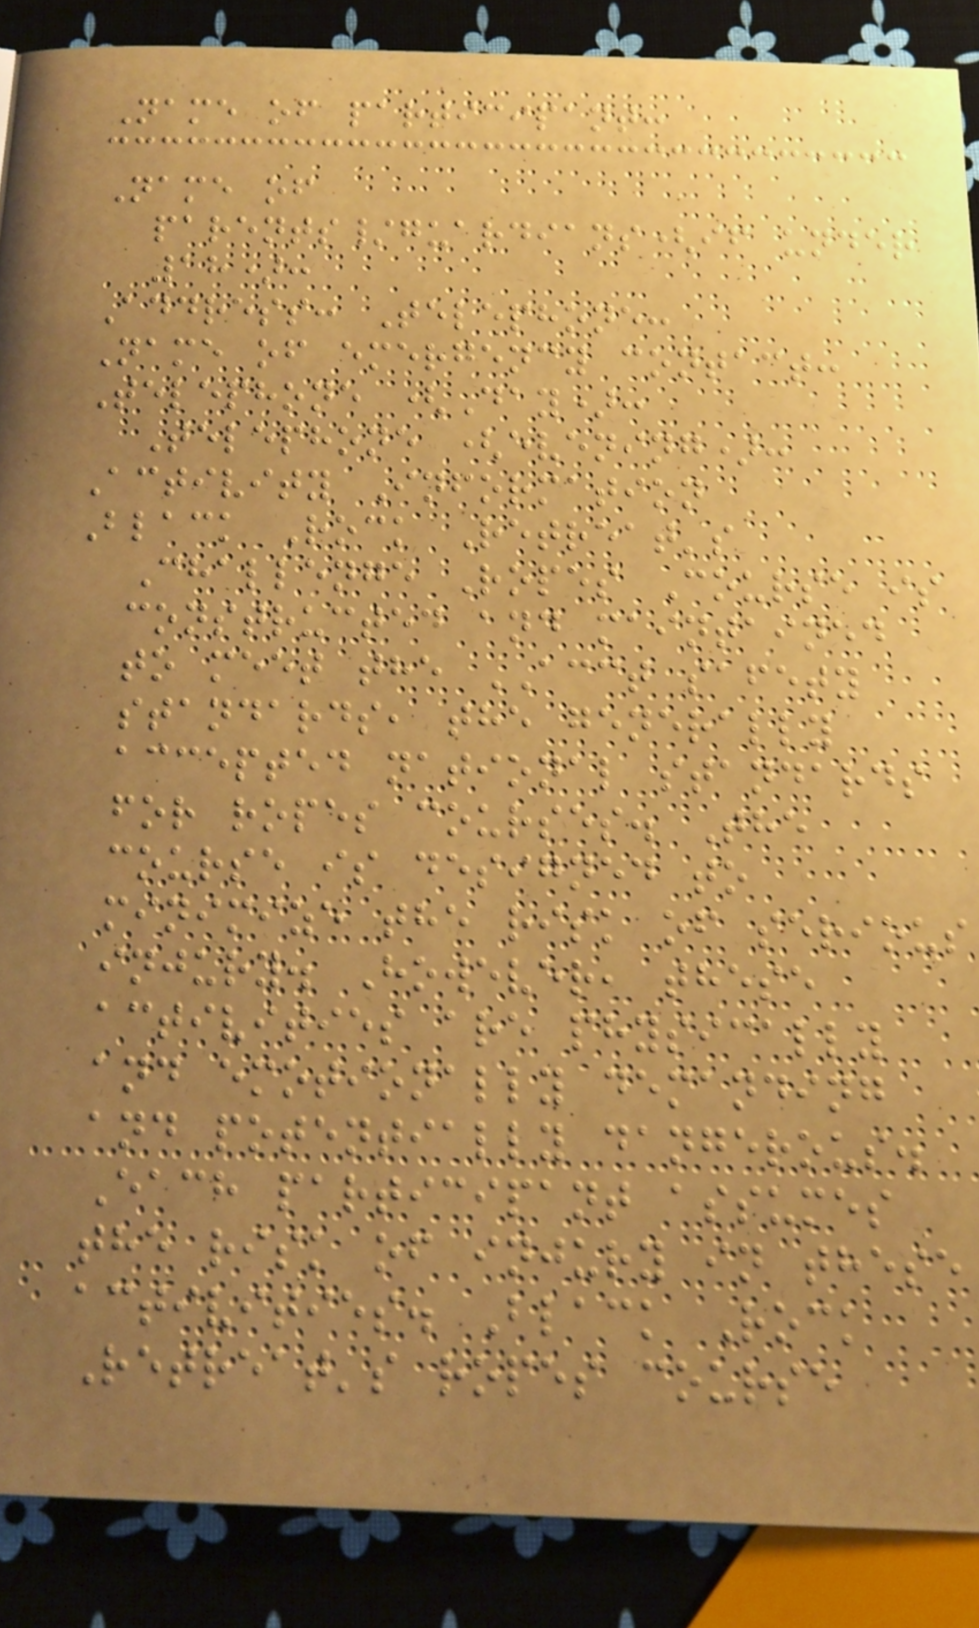Name of participant:
Name of
parents/guardians(if under
18):
Address: Telephone:
Name of emergency contact:
Telephone (Day):
Telephone (evening):
Activity Information
Black Rock Retreat's
Challenge Ropes Course is
constructed and maintained
to meet the ACCT safety
standards, the generally
accepted national standards
for ropes courses. The
course is designed to
minimize the risk of serious
injury. However, these
activities are physically
and emotionally demanding
and potentially dangerous.
Each participant assumes
the risk of injury in these
activities. Black Rock
Retreat's ropes course
